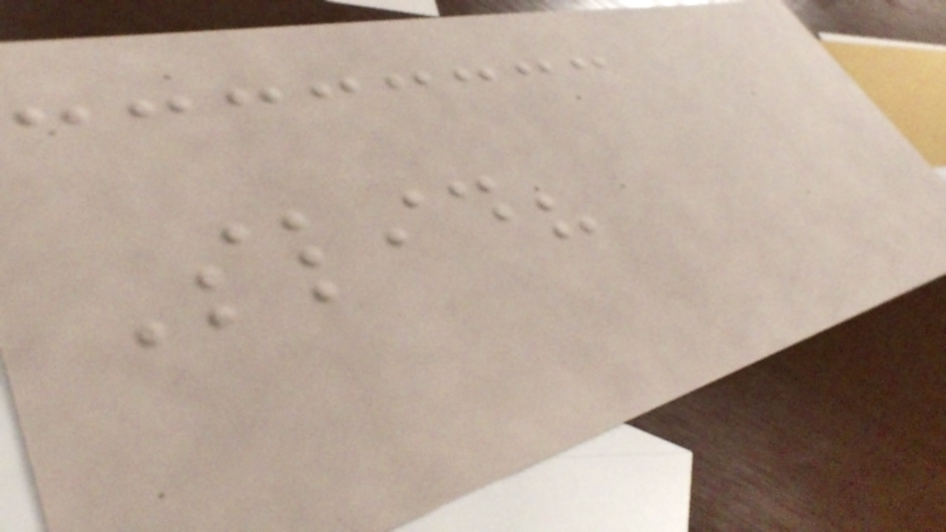Slid?
